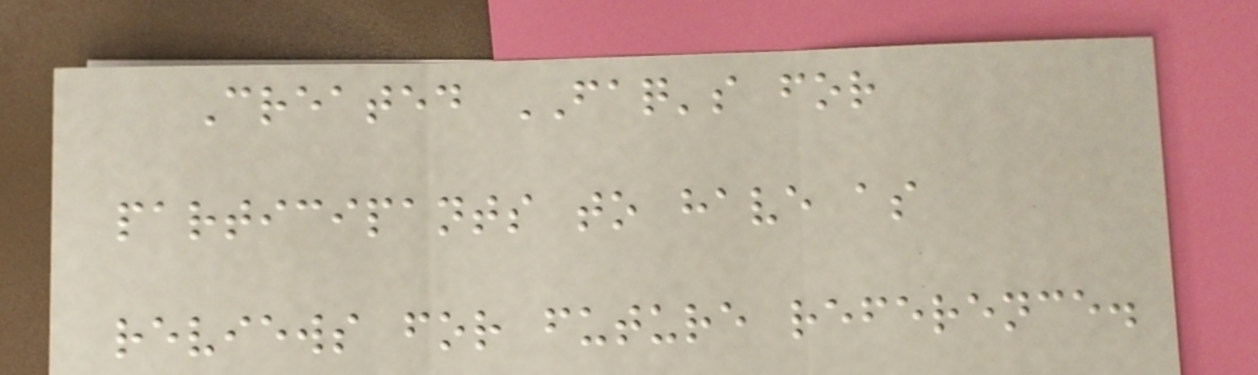Created FAQ's for
participants to have as
reviews for future reference.
